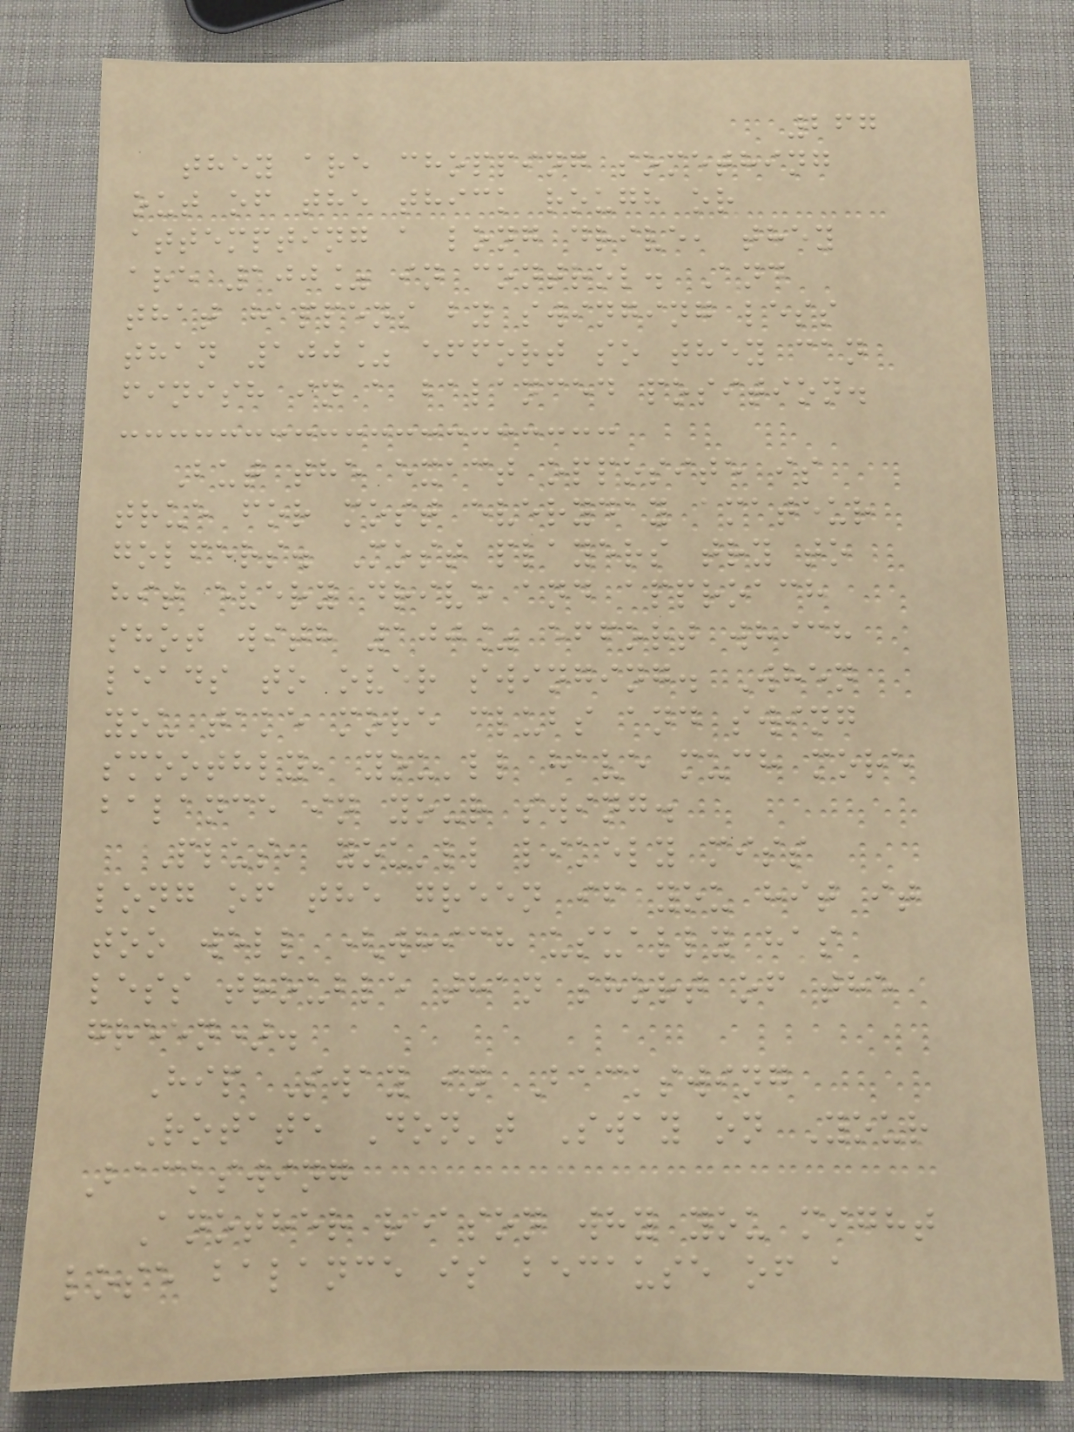267
they are chopping something
out of the thick rough or
attempting a long drive, they
are 100% in control. And
that happens by swinging less
than 100% effort so they can
finish in a balanced position.
But the exact opposite is
true for most everyday amateur
golfers. Most players try to
hit every drive and approach
shot with 100% effort which
leads to over swinging. When
you take more clubs and swing
smoothly, you'll have much more
balance in your swing.
Plus, you'll likely miss
long of the green if you hit it
too well (which usually has
less trouble than short of the
green).
Hip Sway in Backswing
Rotate Don't Sway on Your
Backswing
Another reason why you might
lose balance is because of a
